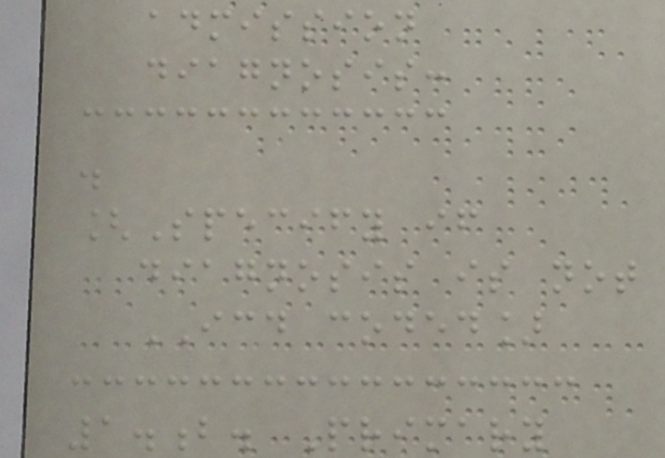admission
diagnosis:
.
[Specify if
diagnosis is not
ICD coded]
1.b. Primary
